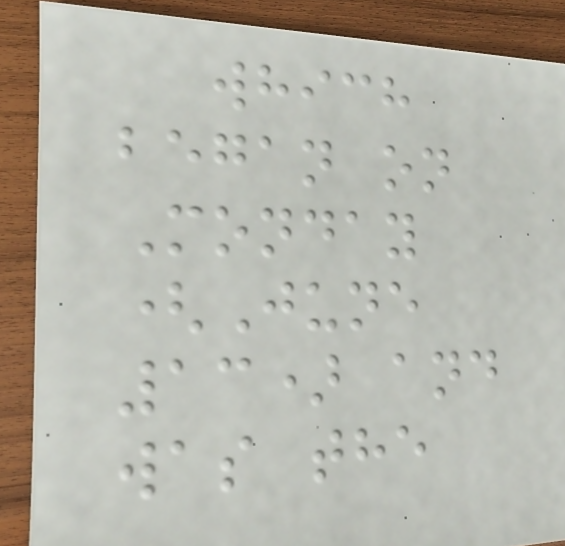which
began on
Monday
(June
13) and
was the
